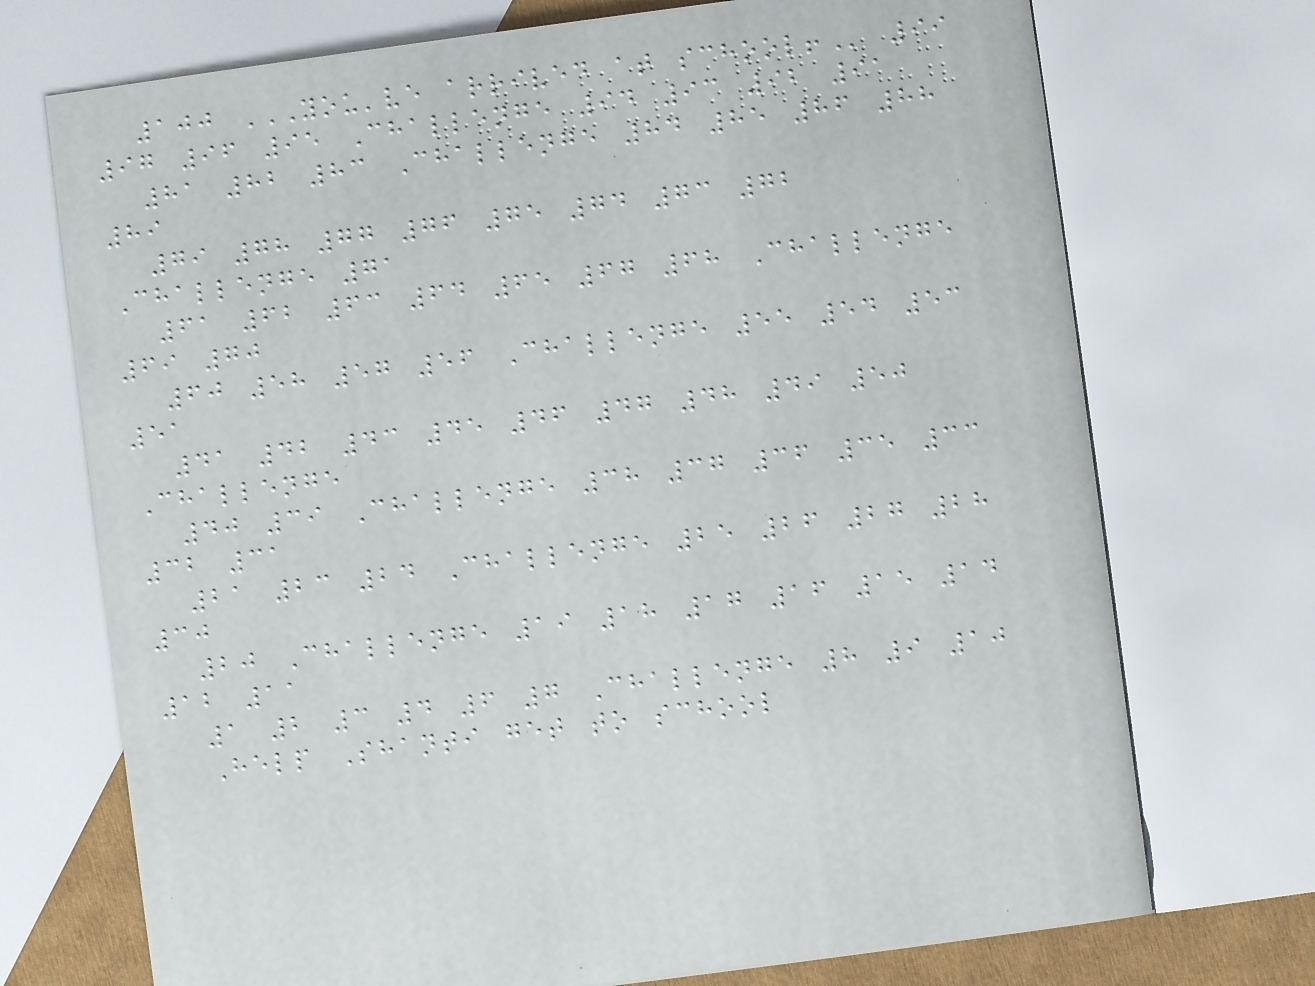100 YOU'VE ARRIVED AT SCHOOL! 99
97 96 95 Challenge 94 93 92 91
81 82 83 Challenge 84 85 86 88
89
79 78 77 76 75 74 73 72
Challenge 71
61 62 63 64 65 67 68 Challenge
69 70
60 58 57 56 Challenge 55 54 53
51
41 42 43 45 46 47 48 49 50
Challenge
40 39 Challenge 38 37 36 35 33
32 31
21 23 24 Challenge 25 26 27 28
30
20 Challenge 19 18 17 16 15 14
12 11
1 2 3 4 6 7 Challenge 8 9 10
Help Shanti get to school
